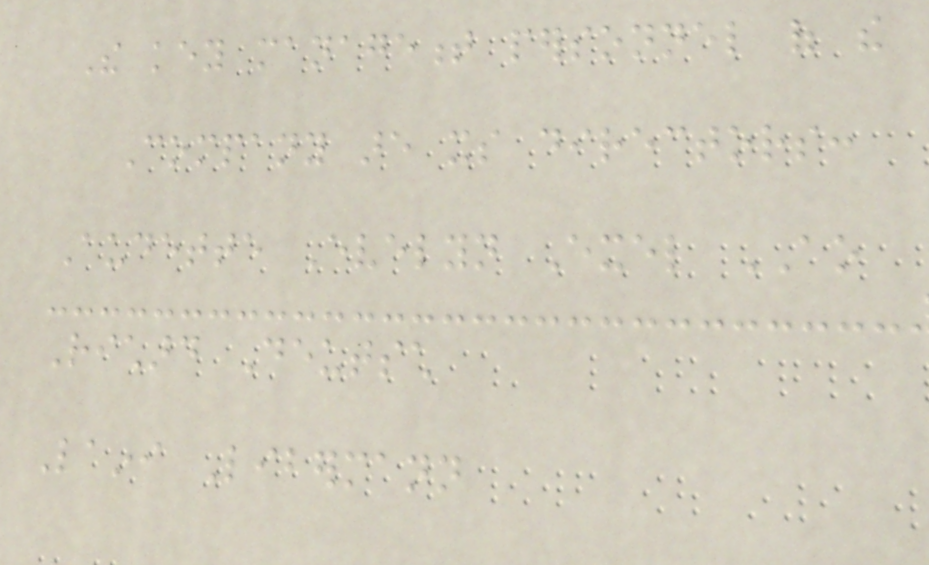The key management personnel of the
Company are its directors:
Audette Evelyn Exel AO
Richard Deutsch
Laini Libermann
